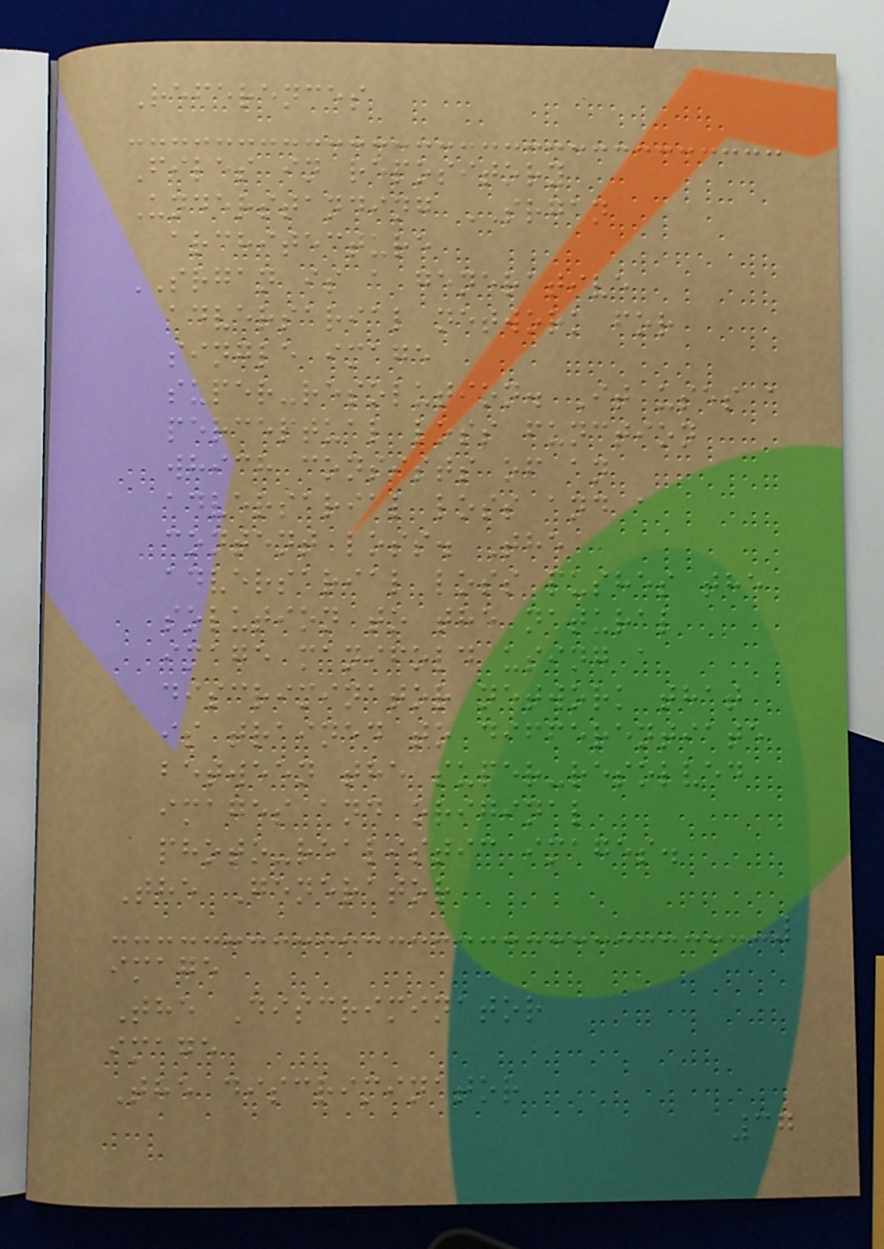References
Files in repository
Understanding SRGAN
architecture
SRGAN is a generative
adversarial network for
single image
super-resolution. It uses a
perceptual loss function
which consists of an
adversarial loss and a
content loss. The
adversarial loss pushes the
solution to the natural
image manifold using a
discriminator network that
is trained to differentiate
between the super-resolved
images and original
photo-realistic images.
The Generator
image
The Discriminator
image
The discriminator
37
